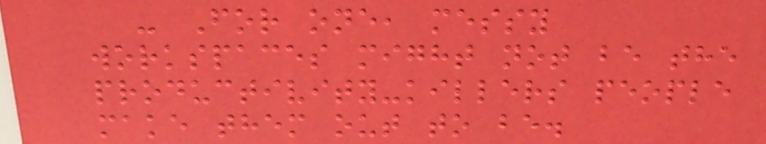- For one, messy
workspaces might not be the
productivity-killers people
make them out to be.
